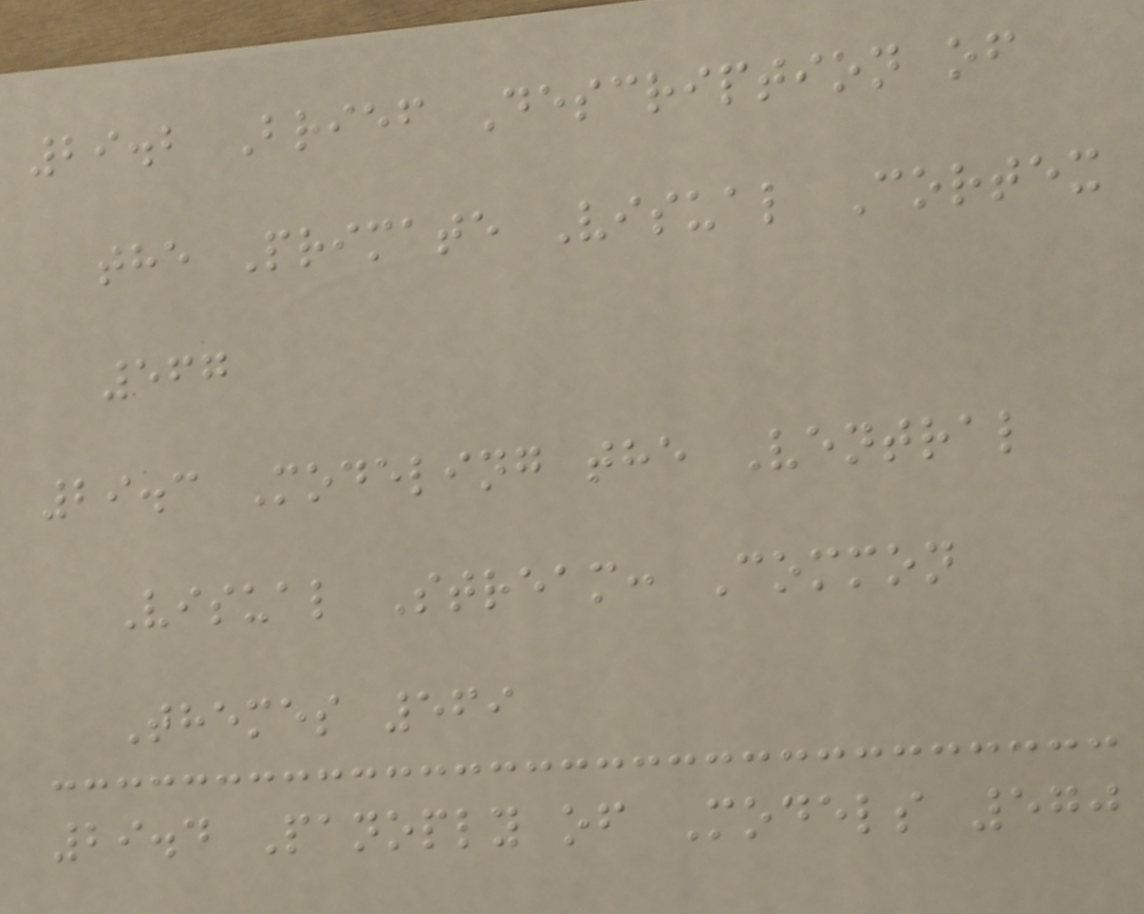29.2 Brief Description of
the Primate Visual Cortex
567
29.3 Modeling the Ventral
Visual Stream: Common
Themes 569
29.4 Panoply of Models 570
